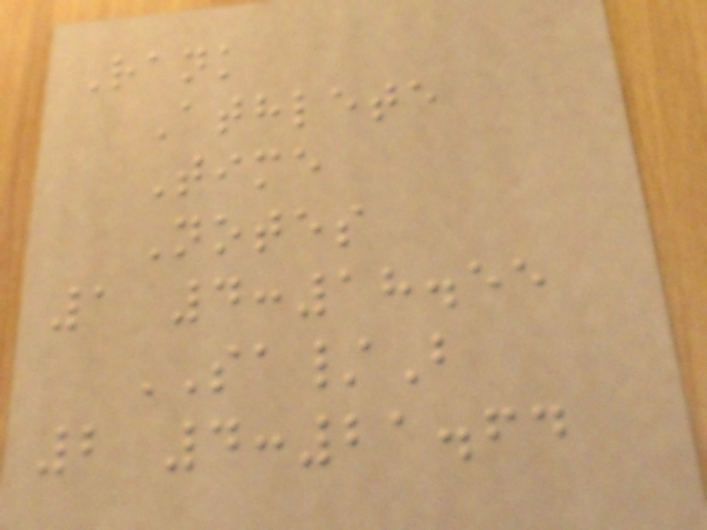Rank
Athlete
Time
Notes
1 4:18.55
SA/B
2 4:21.64
